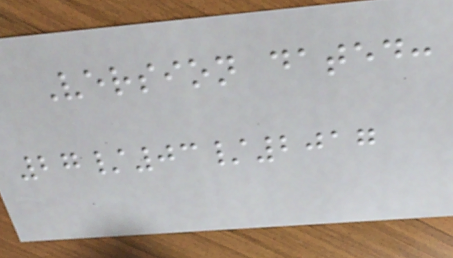Version dated:
27/03/2017
